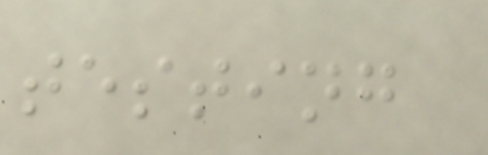testing
